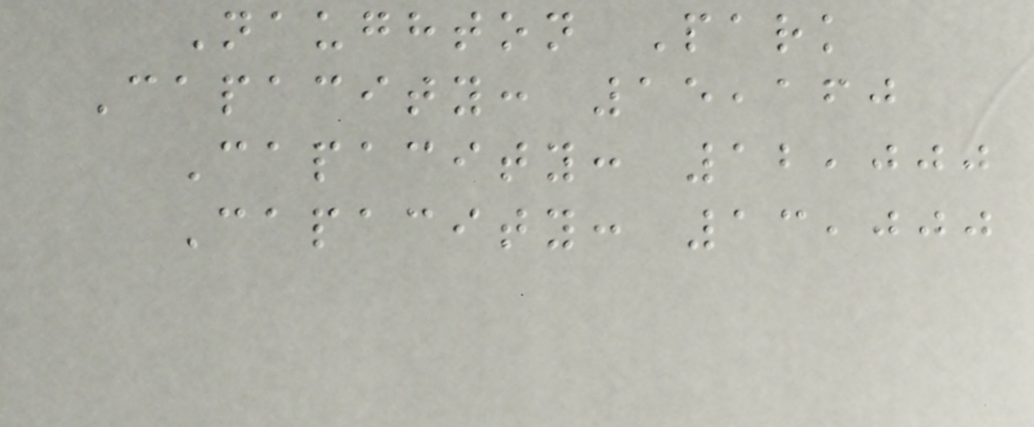Naughton Park
Capacity: 15,160
Capacity: 12,000
Capacity: 13,000
